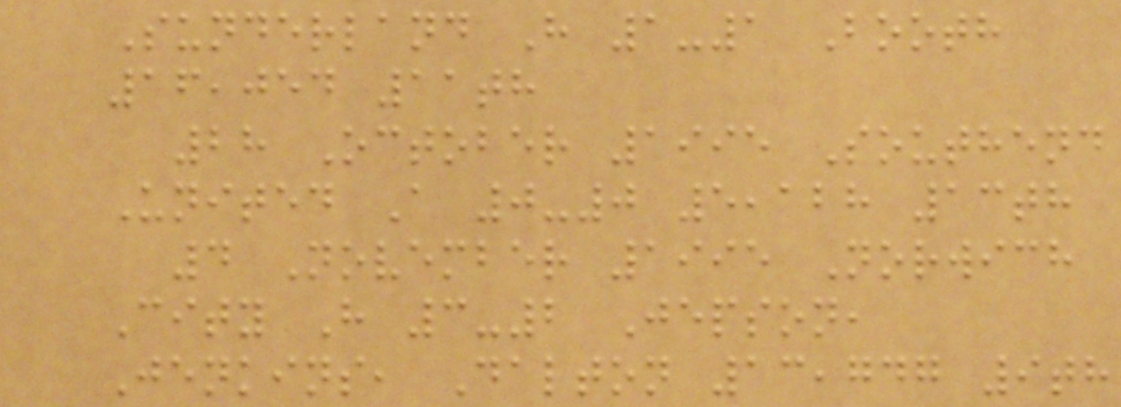Sunderland H 1-1 Booth
16,054 11th
28 October 1995 Southend
United A 0-0 5,128 13th
4 November 1995 Norwich
City H 3-2 Jepson,
Jenkins, Dalton 13,747 9th
